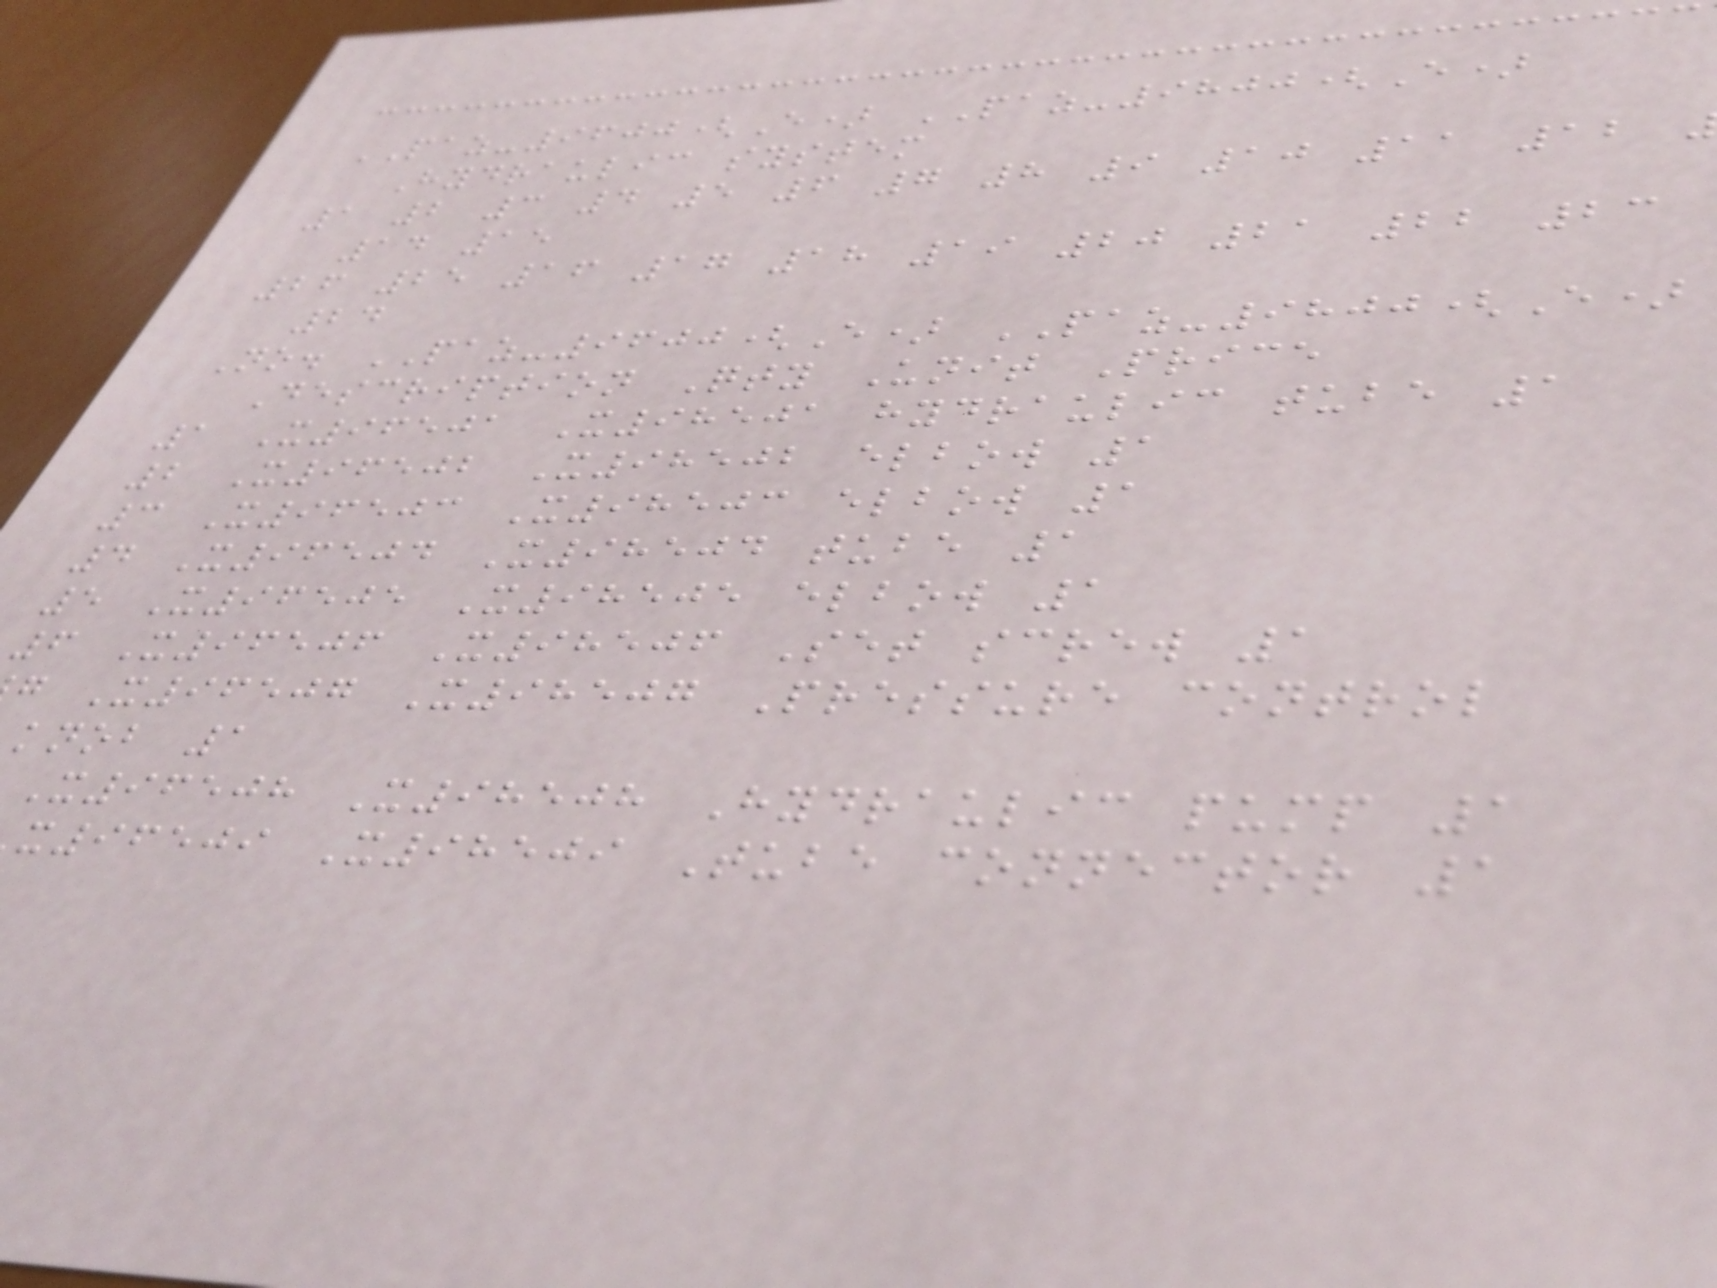PAZ-9600(E) PAZ-9800(E)
Hydraulic system
1 2 3 4 5 6 7 8 9 10 11 12
14 15
26 25 16 17 18 19 20 21 22 23
24
No. PAZ-9600(E) PAZ-9800(E)
Description Qty Unit Price
1 X96501 X98501 hydraulic tube 1
2 X96502 X98502 elbow 1
3 X96503 X98503 elbow 1
4 X96504 X98504 tube 1
5 X96505 X98505 elbow 1
6 X96506 X98506 Set screw 1
g X96507 X98507 Pressure control
knob 1
X96508 X98508 Hydraulic pump 1
x96509 X98509 Tube connector 1
